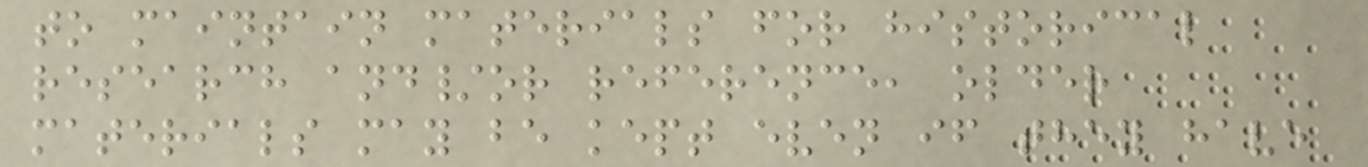to maintain materials for historical
research and/or reference, older
materials may be kept even if they have
